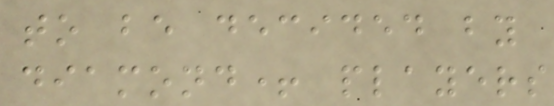to be decided by
diamond+ players
